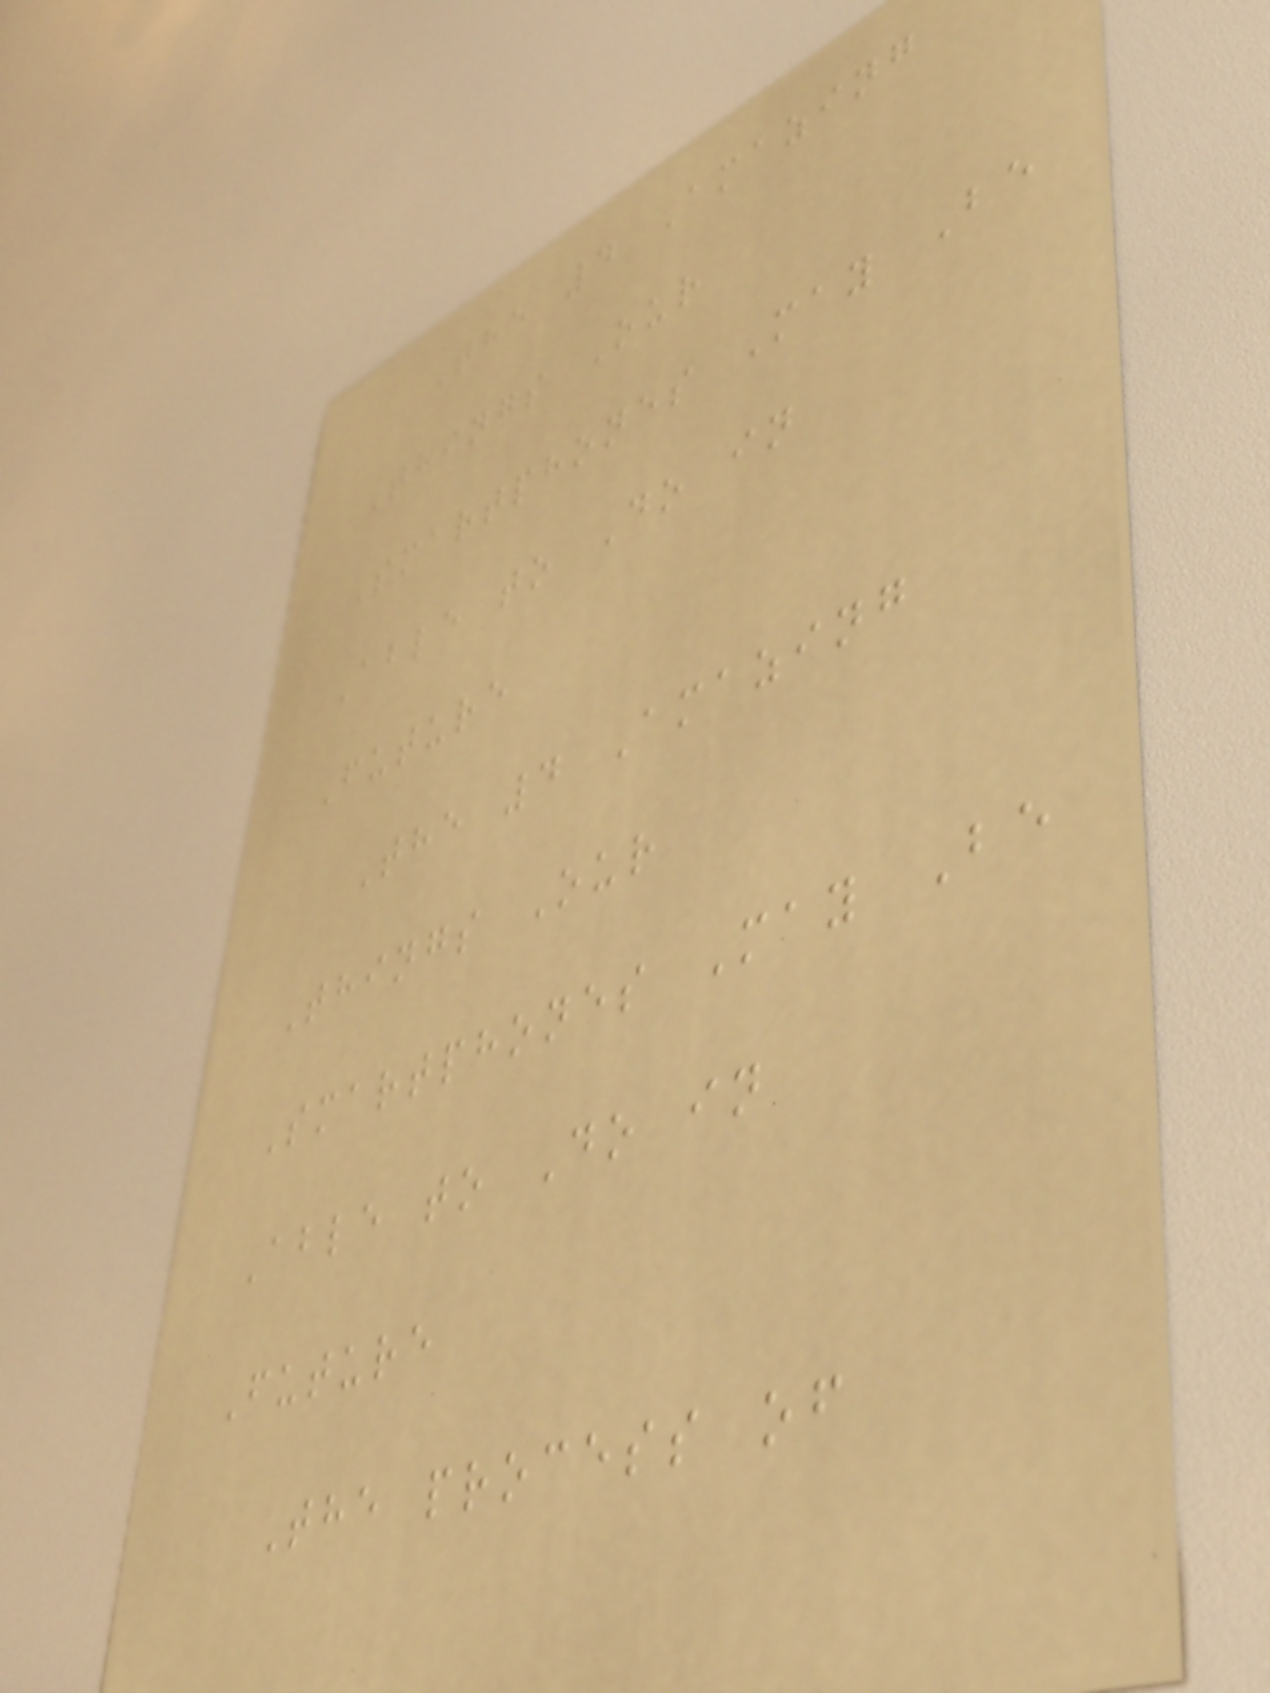The 4 Amazing
Things Our
Smartphones May Be
Able to Do in
Future
The 4 Amazing
Things Our
Smartphones May Be
Able to Do in
Future
The process of
